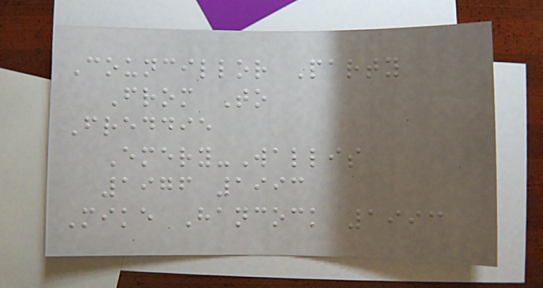Councillor Party
From To
Freddie
Emery-Wallis
1976 1993
Mike Hancock 1993
